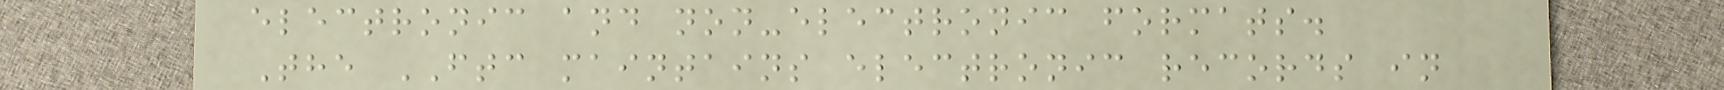electronic and non-electronic formats.
The FTC maintains electronic records in
